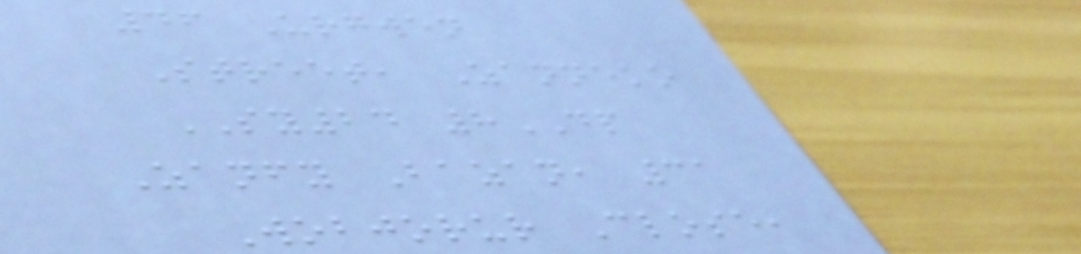46 Urgwen
Street, Zanneko
SY24 8DP
Zanfy Bazan, 31
Wobjorur Close,
